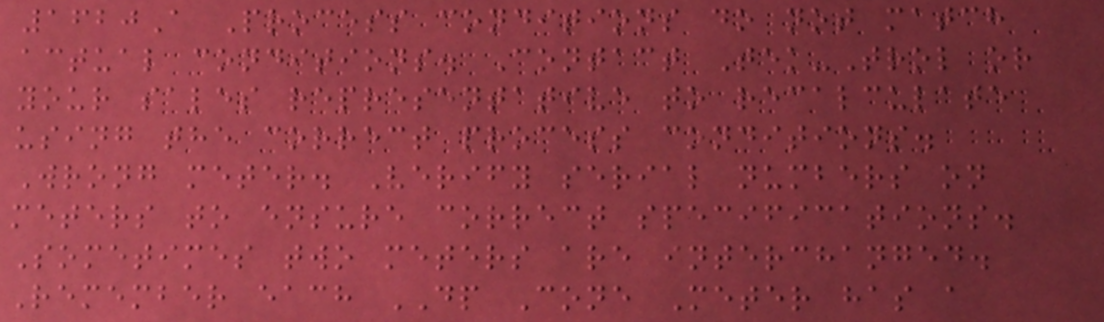1620A Process conditions do not match
actual conditions. Contact Tek-Trol or
your sales representative to recalculate
using the correct process conditions.
Wrong meter. Verify serial numbers on
meters to ensure correct specifications.
Sometimes two meters are interchanged.
Remember each DP Cone Meter has a
